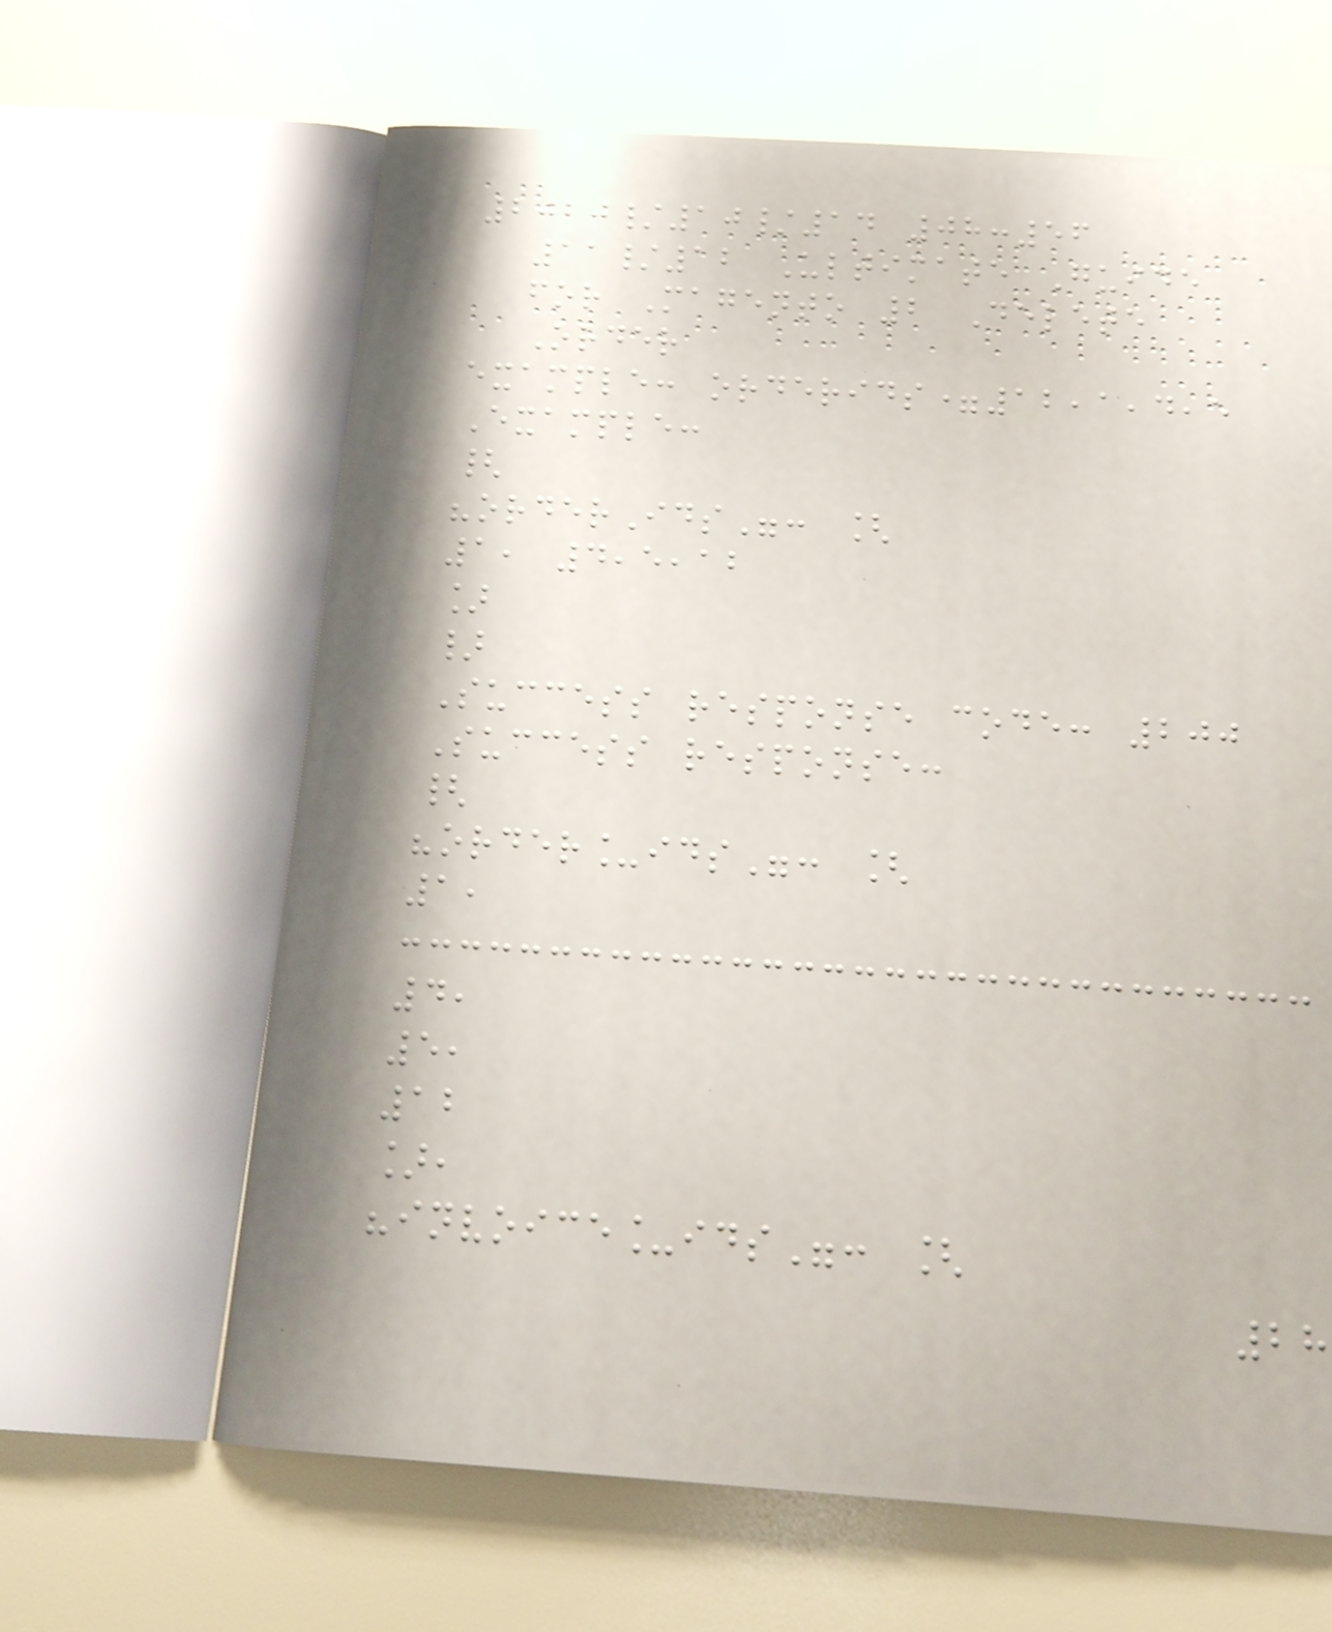2020/10/14 08:56
11/12 Ultimate Guide
for Magento 2 Delete
Order
example: orderids=12,1,4,5
Example:
{
"orderIds": [
1, 4,5,12
]
}
Success response code: 200
Success response:
{
"order_ids": [
1,
4,
5,
12
],
"invoice_ids": [
28
